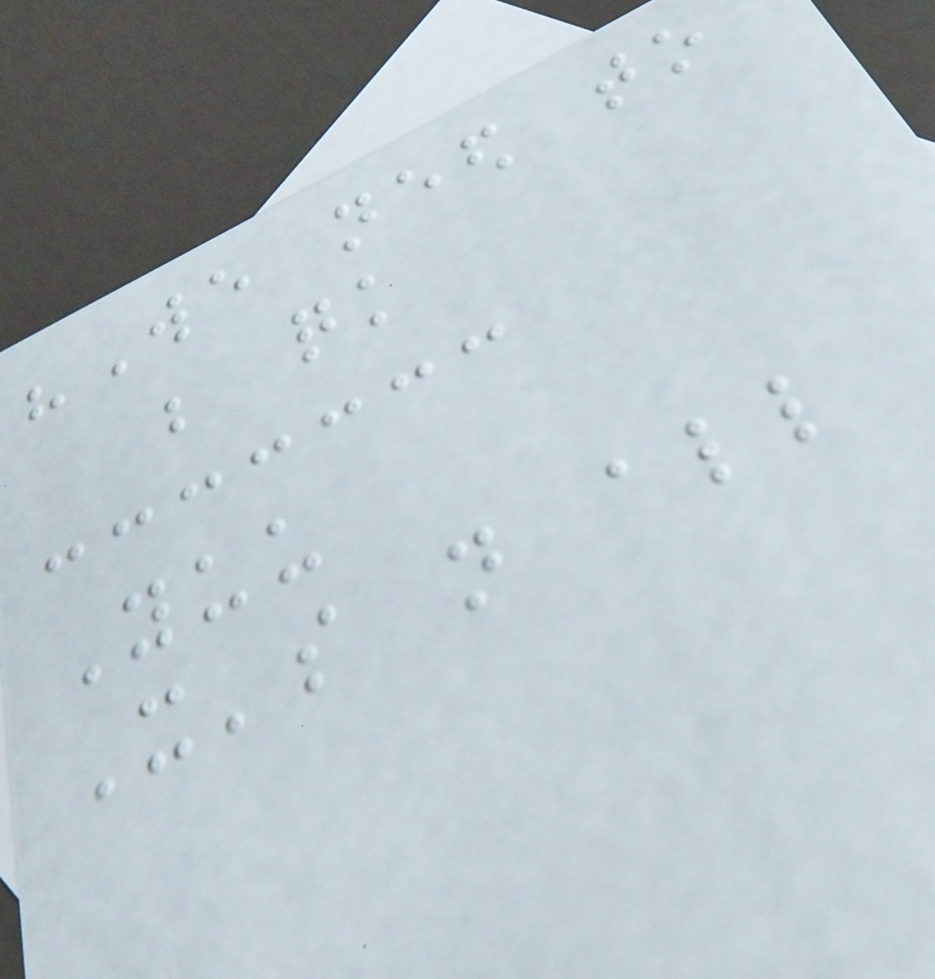"We need to
be quick
Yuu
It's not all
